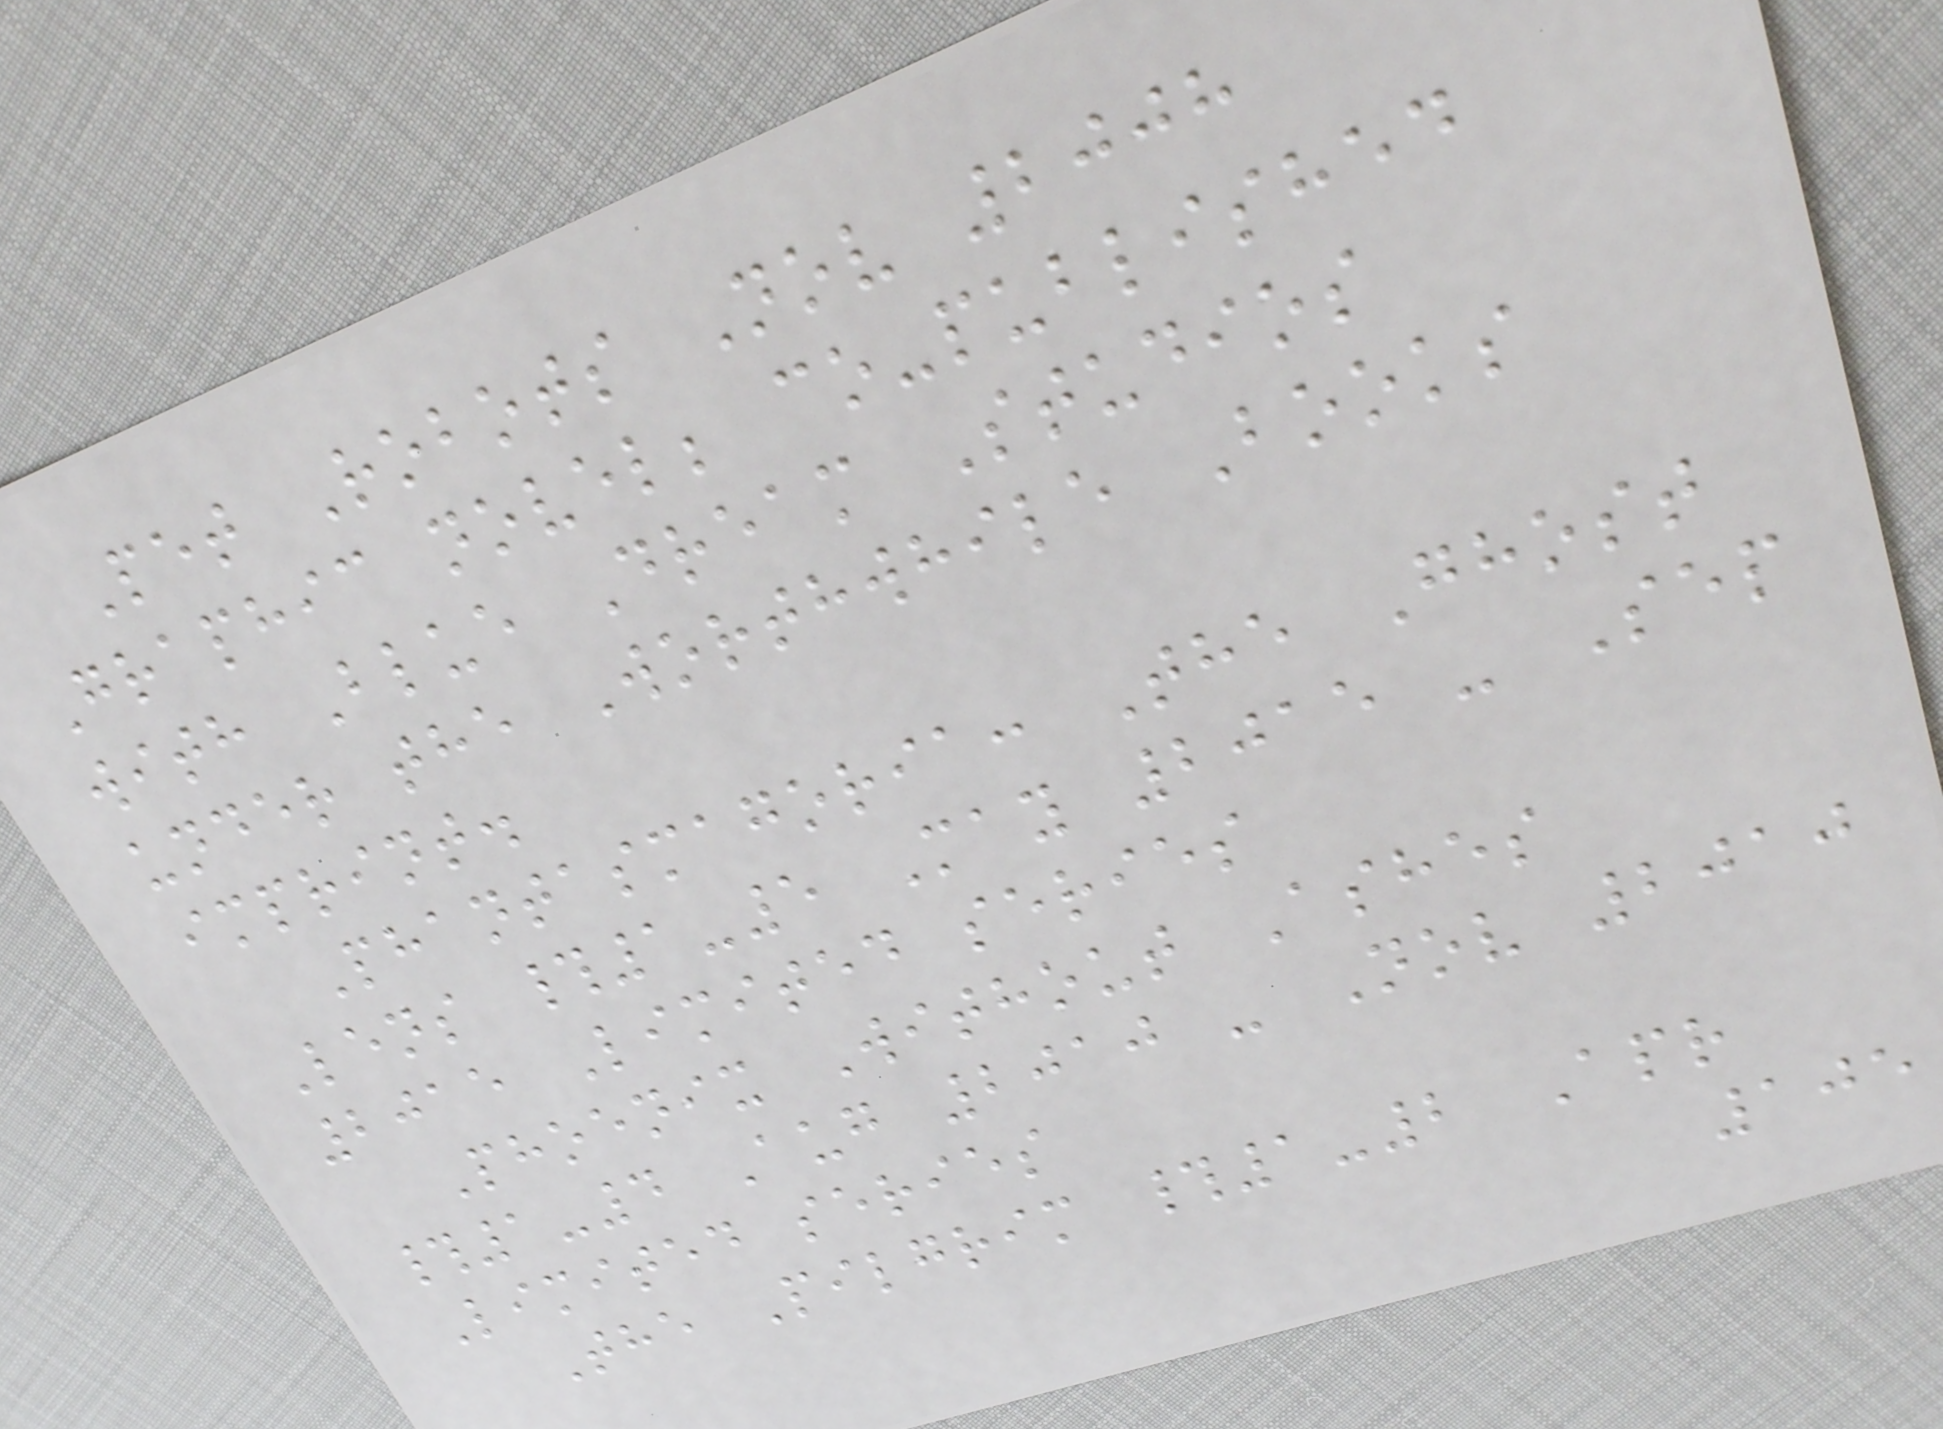Pet Robots Nov 2008
Graphic novel; co-published
with Blue Dream Studios
under the Worthwhile Books
imprint.
Phantasmagoria: The Ghost
Lens #1-5 May 2015 - Sep
2015 Limited series
Phoenix Without Ashes
#1-4 Aug 2010 - Nov 2010
Limited series
The Pilgrim #1-2 Apr
105
